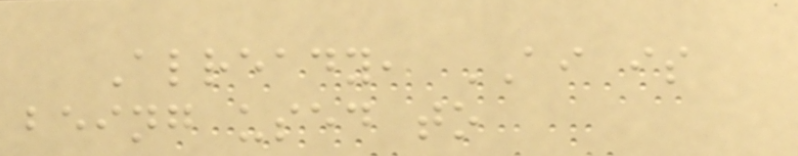Already, AI is
being used to
